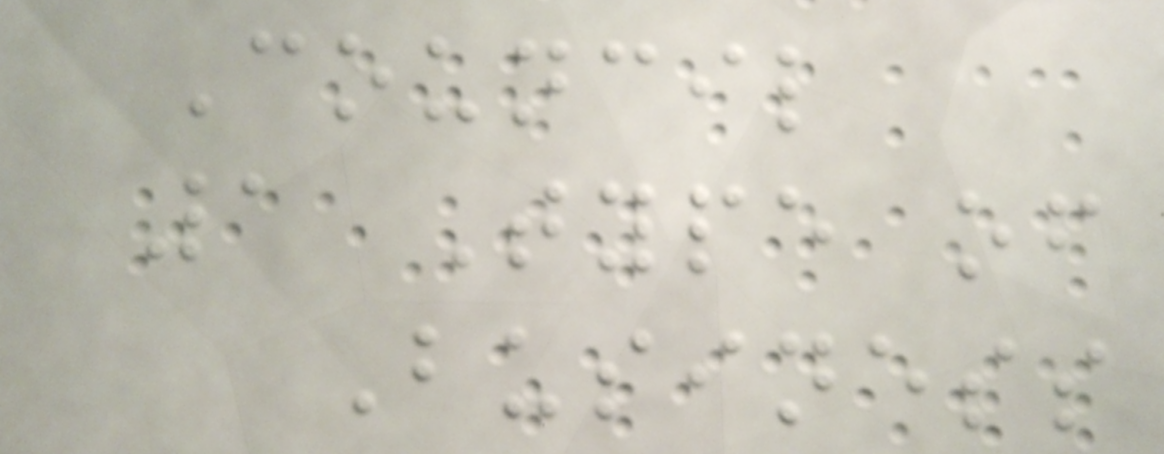Council
1 Type of
Business
